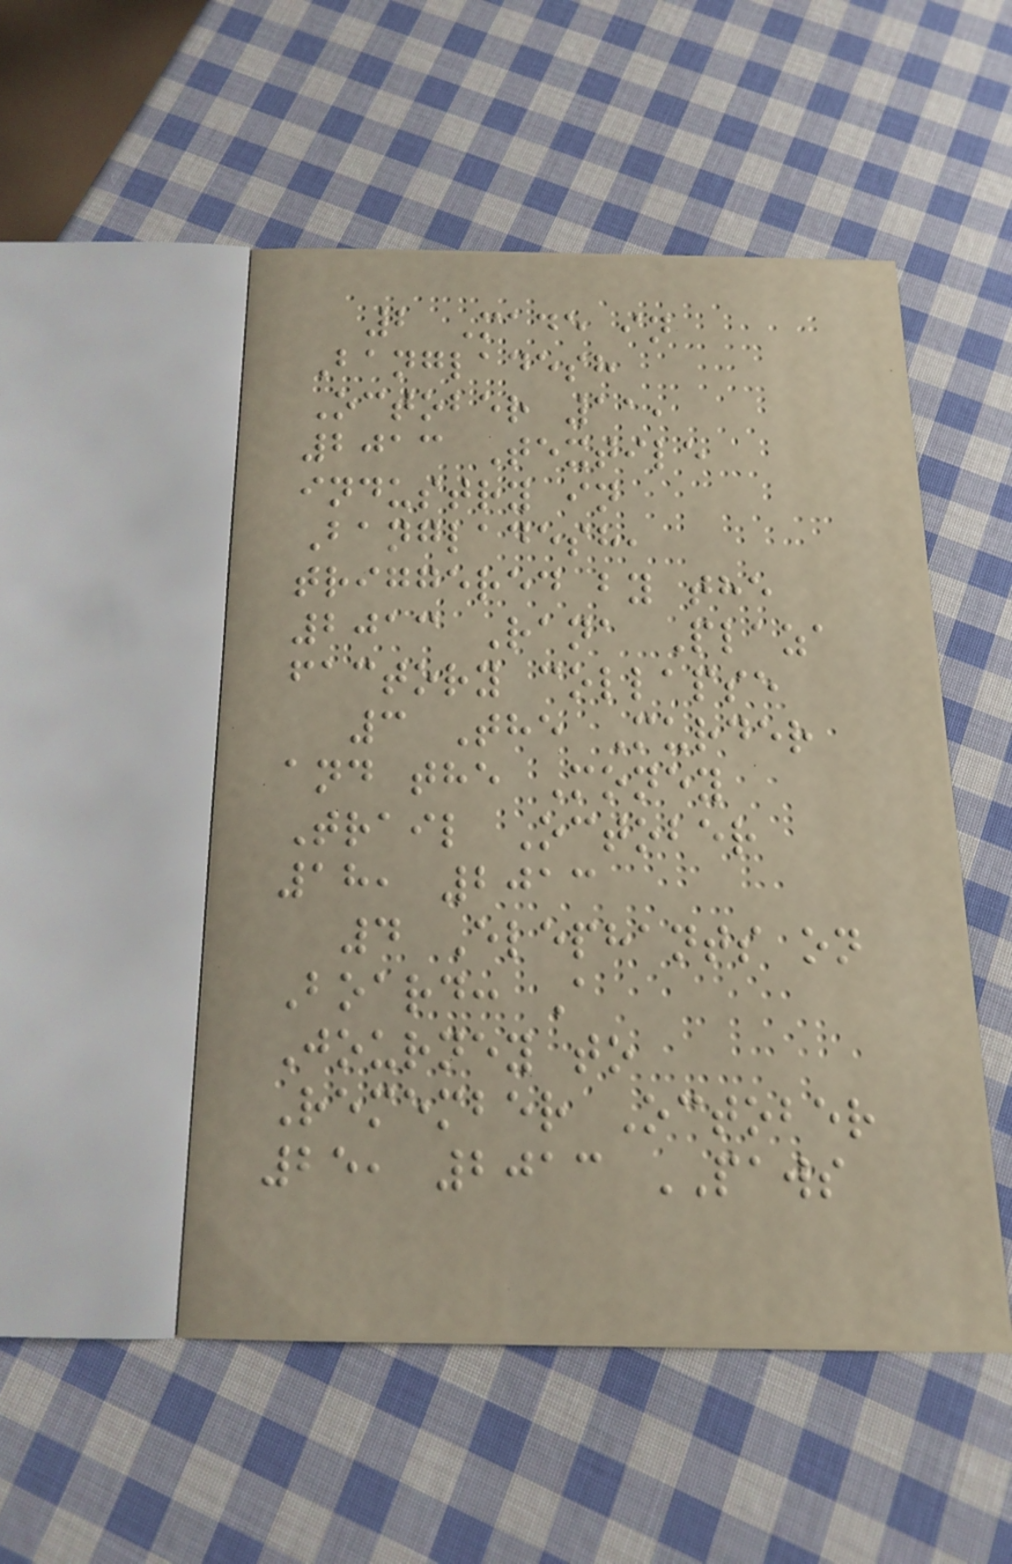2 Made in
Bangladesh
October 11,
2013 Textile
industry in
Bangladesh,
triggered by the
2013 Rana Plaza
factory collapse
3 The Murder
and the Money
Trail October
18, 2013
4 Elephants on
Board: A
Journey to
Remember October
25, 2013 PAWS
